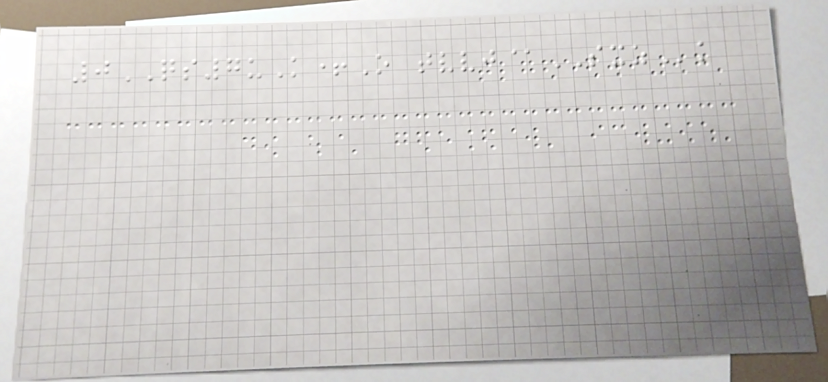0QS7uK+O tvvj@SXZk
